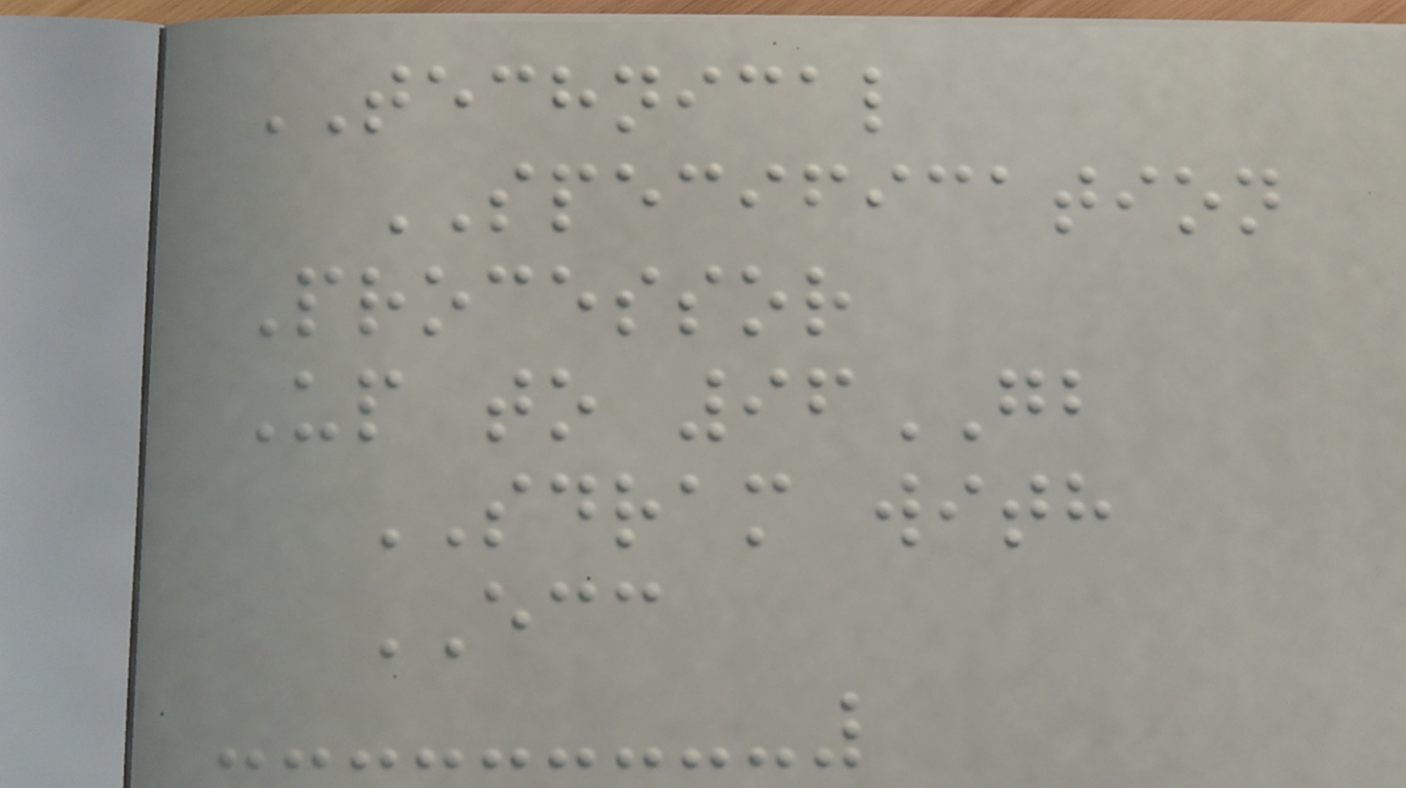TECHNICAL
SPECIFICATION
Processor
Up to 96GB
SDRAM with
ECC
